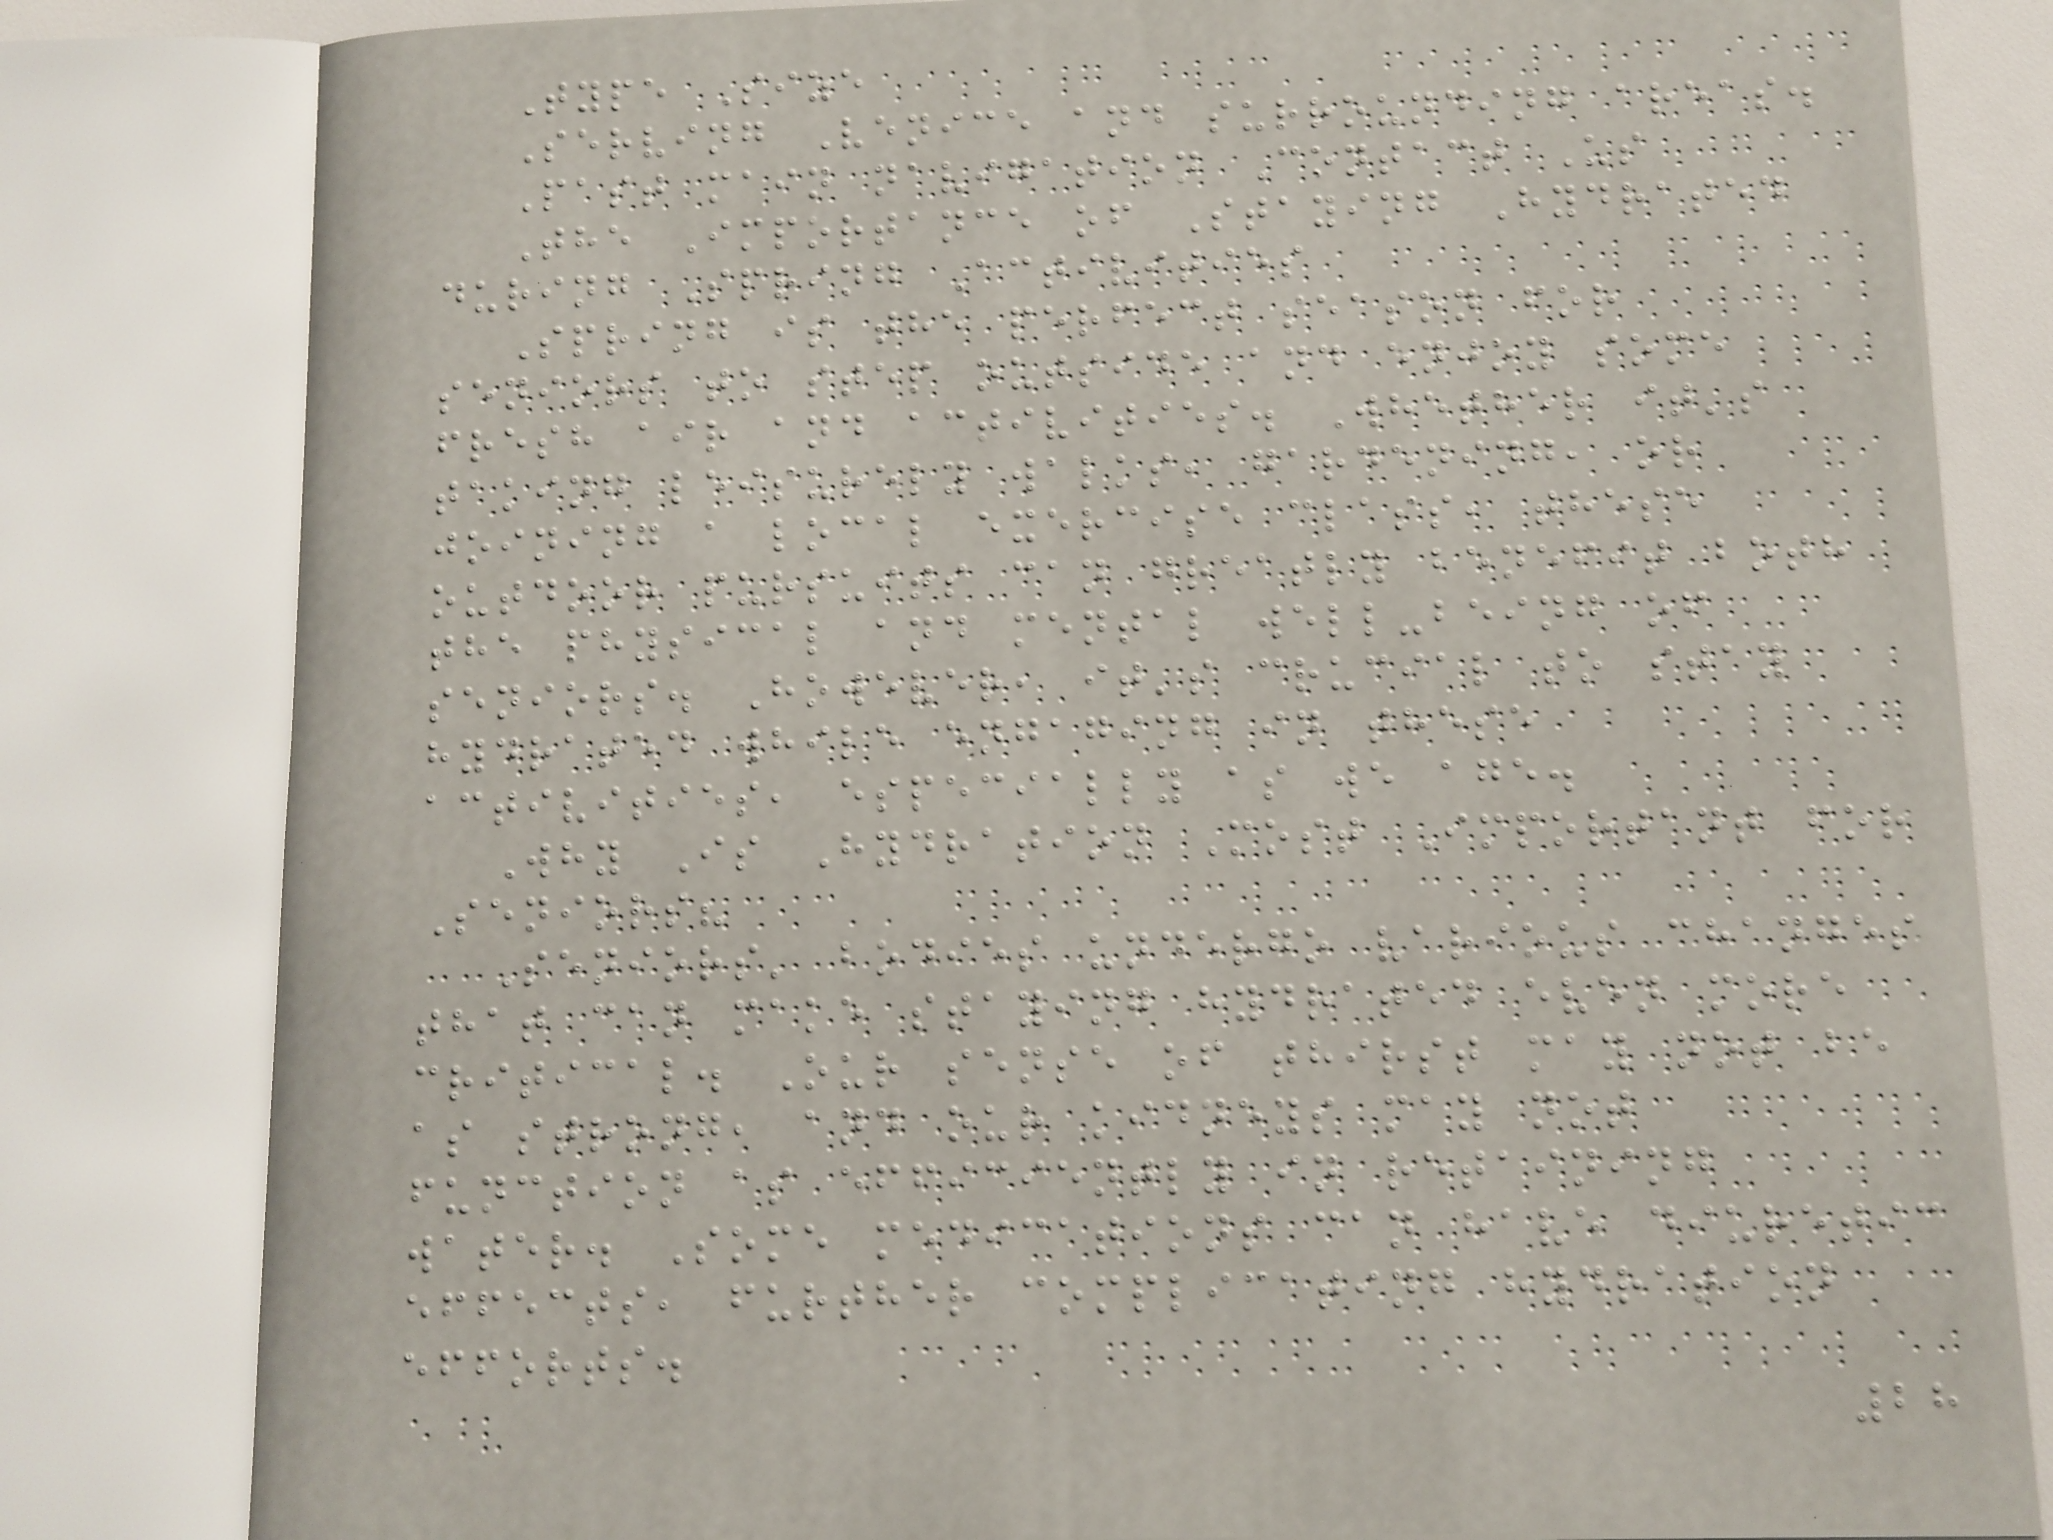Type Size
Serving Venice and surrounding areas.
Past main navigation Contact Us
The Importance of Staying Hydrated
during Spring Activities
Spring is the perfect season for
seniors to step outside and enjoy some
fresh air and activities. Whether it's
taking leisurely walks, gardening, or
joining a local exercise class, these
outdoor pursuits can greatly benefit both
the physical and mental well-being of
seniors. However, it's crucial to stay
hydrated while engaging in these
activities, especially as we age.
Why Is Hydration Most Important for
Seniors?
Seniors' bodies undergo various changes
that can make staying hydrated even more
critical. Our sense of thirst may not be
as strong, and our kidneys may not
function as efficiently in retaining
water. Some medications can have diuretic
effects, further complicating hydration
efforts.
28
